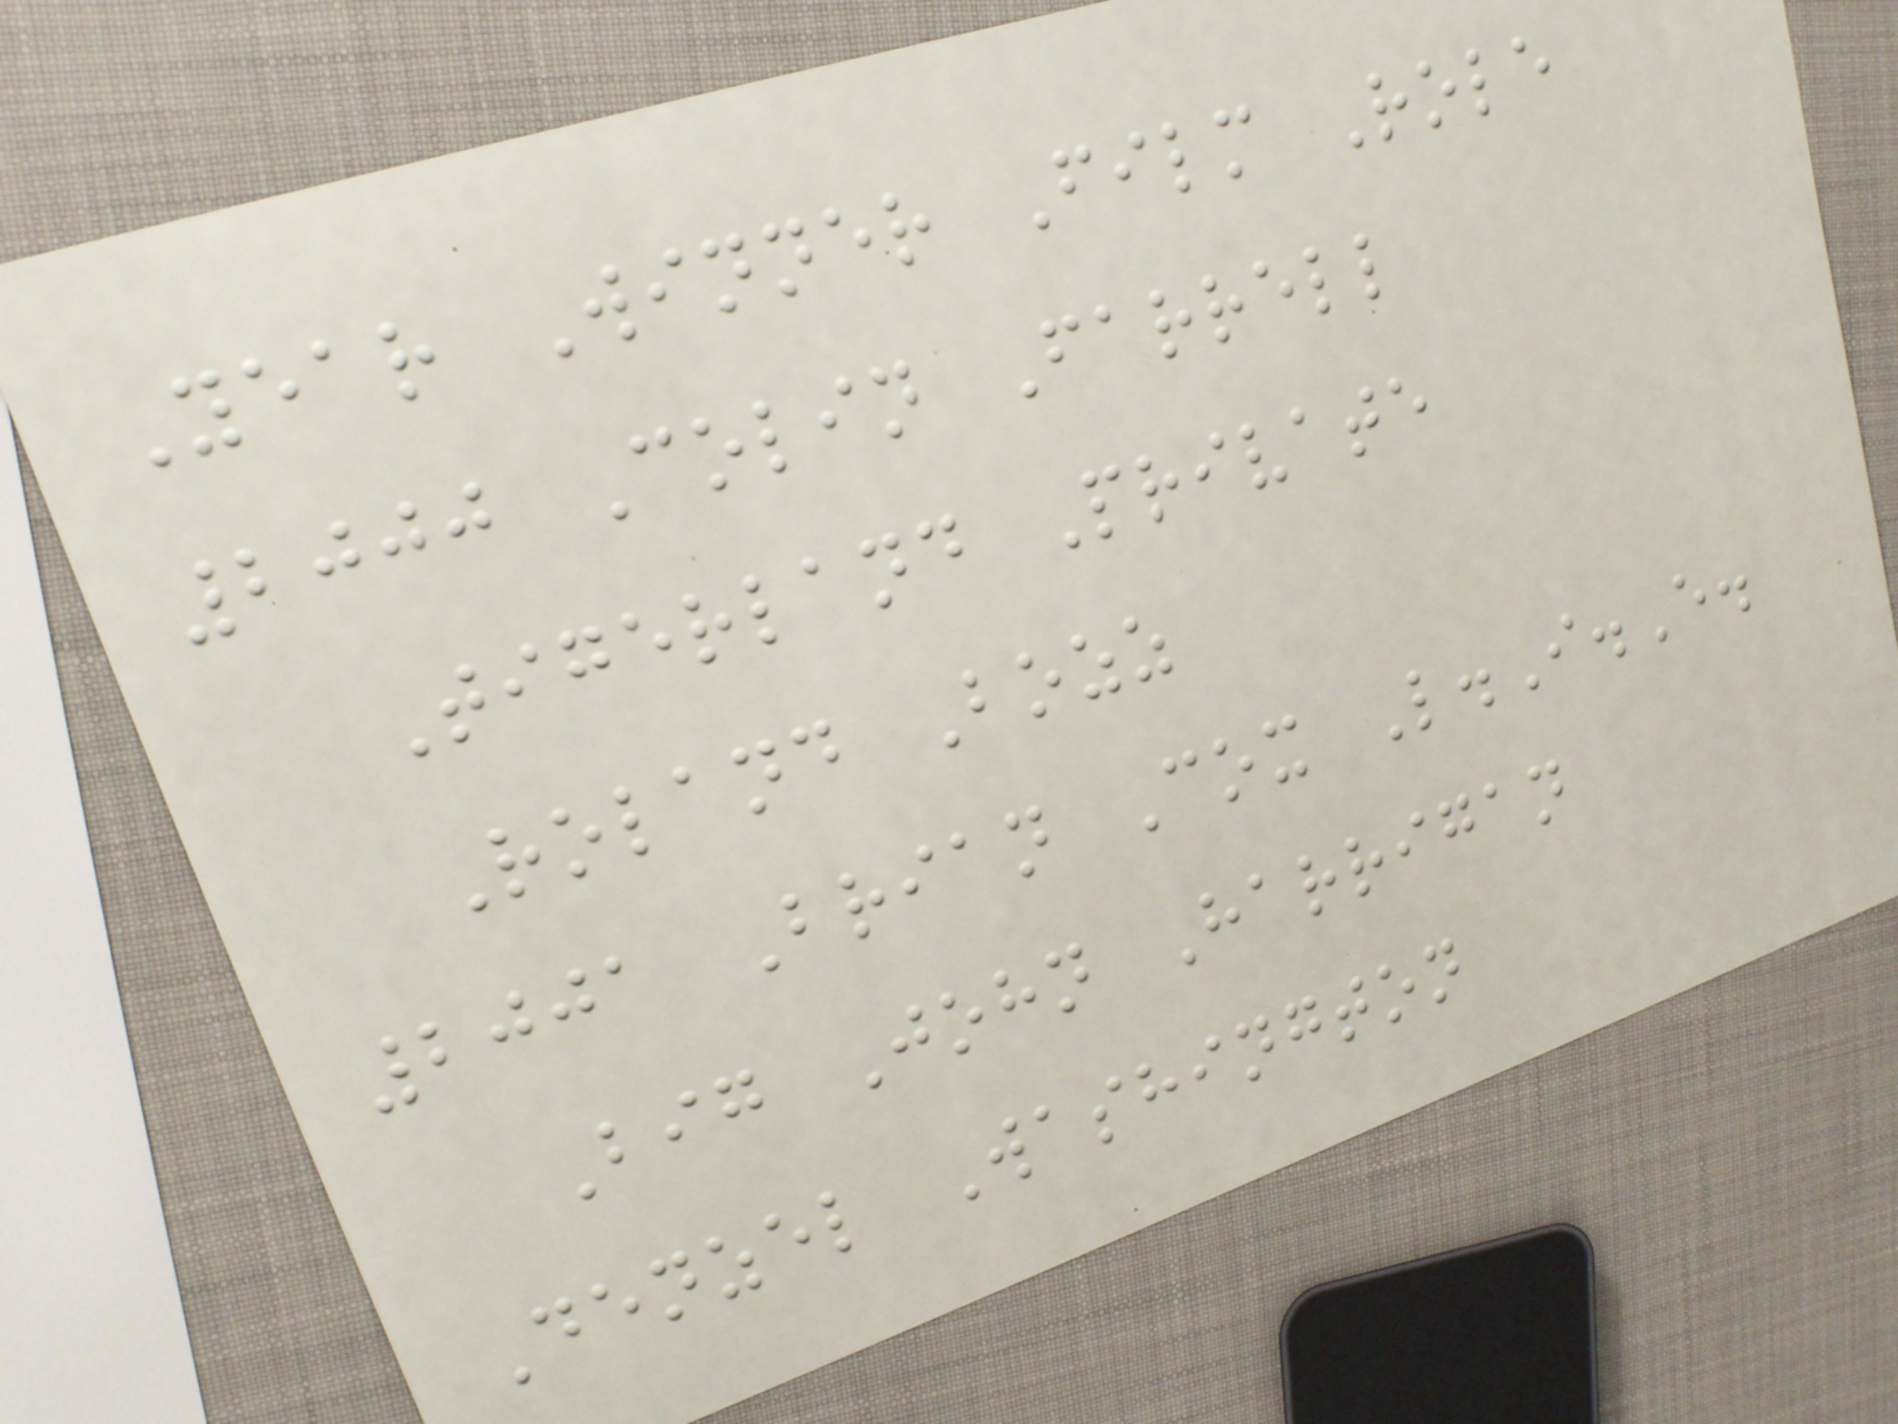Year Winner Film Role
2000 Colin Farrell
Tigerland Private
Roland Bozz
2001 Brian Cox L.I.E.
Big John Harrigan
Denzel Washington
